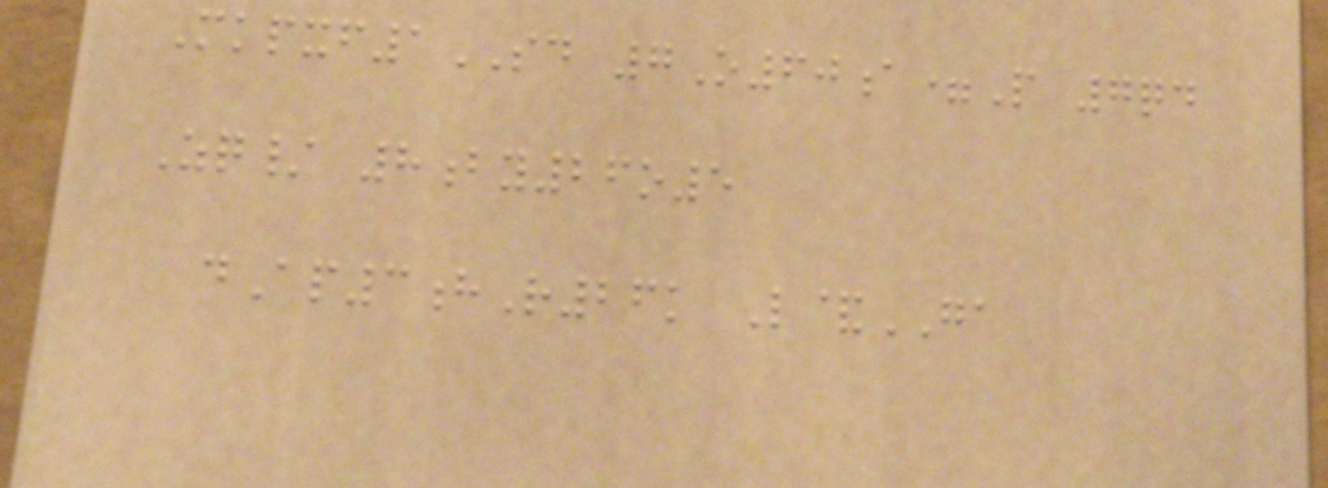Mkpxf1SD 7O60a=P 7qd
Zq/ 8by26o5
dAp3hR26k L&GA
